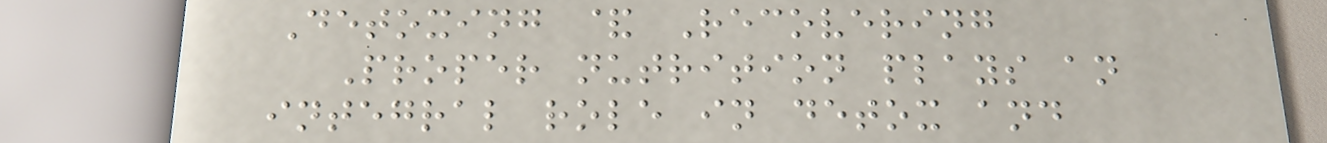Detoxing & Recovering
Proper nutrition plays an
integral role in detox and
